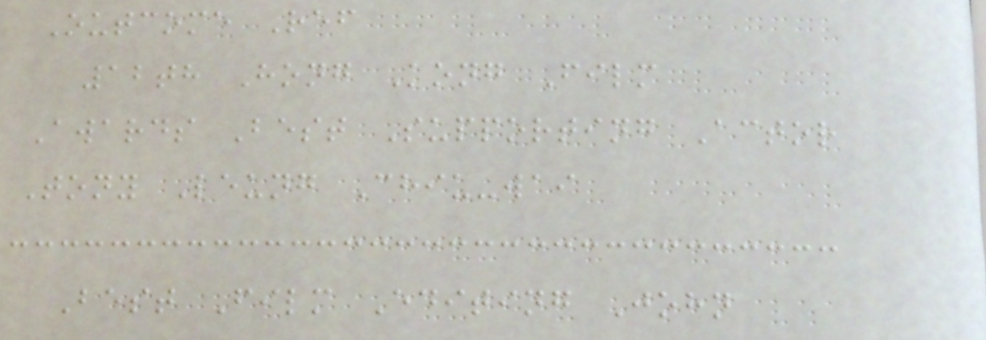Outcome Ref
12th Hong Kong Film
Awards Best Supporting Actor
Tony Leung Chiu-wai
Best Film Editing John
